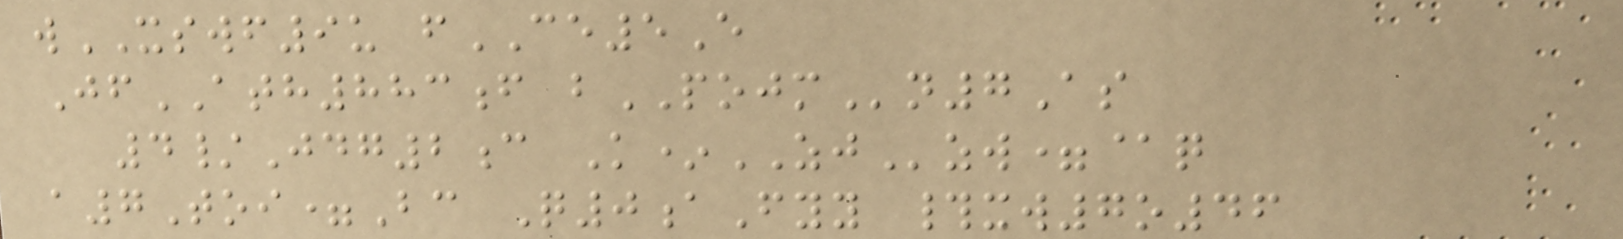wXSWF9u fCE5E
JfATH883f bPOJMn7As
4/Jdg2c K*ZJzw=@q
a7Toi=Bc Q0aFyy #xw7o46
